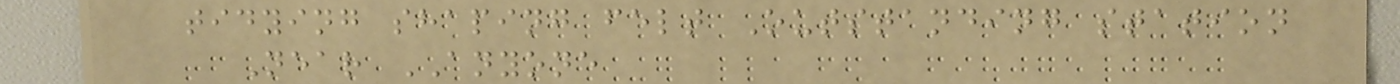tidying shaping felt Outstanding station
Near ANYONE
